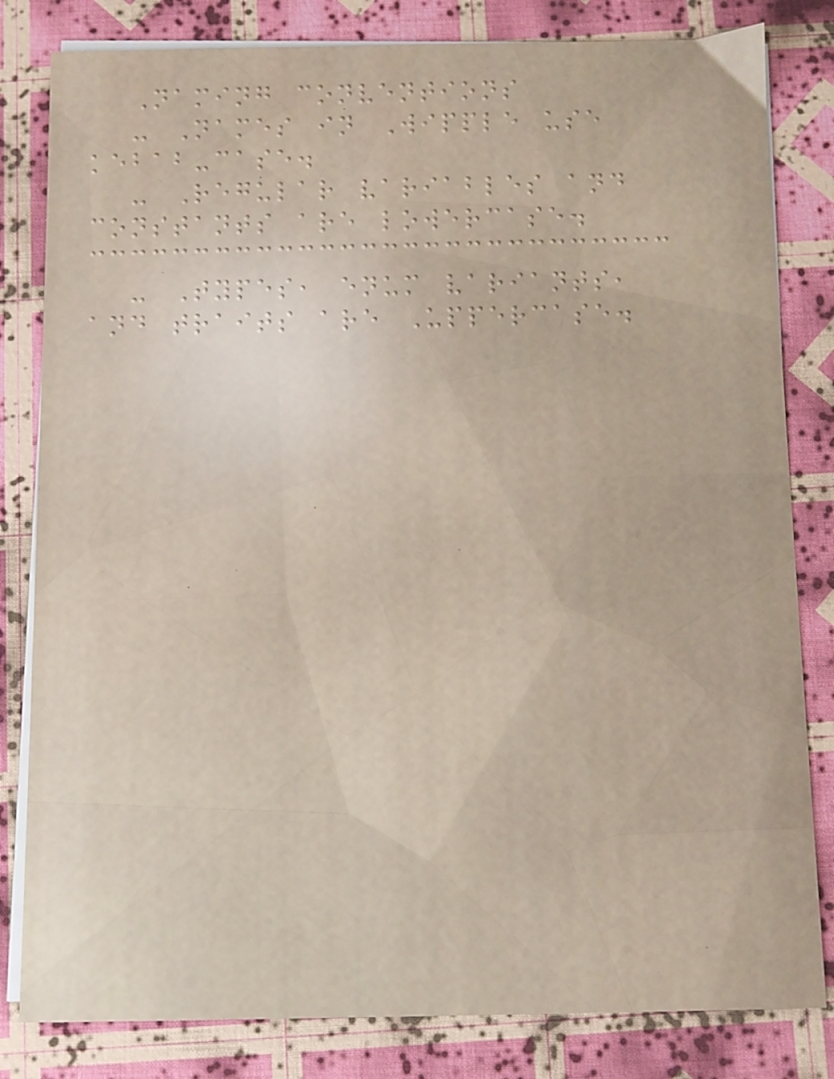Naming conventions
- Names in Wipple use
kebab-case.
- Regular variables and
constants are lowercase.
- Types, enum variants,
and traits are Uppercase.
